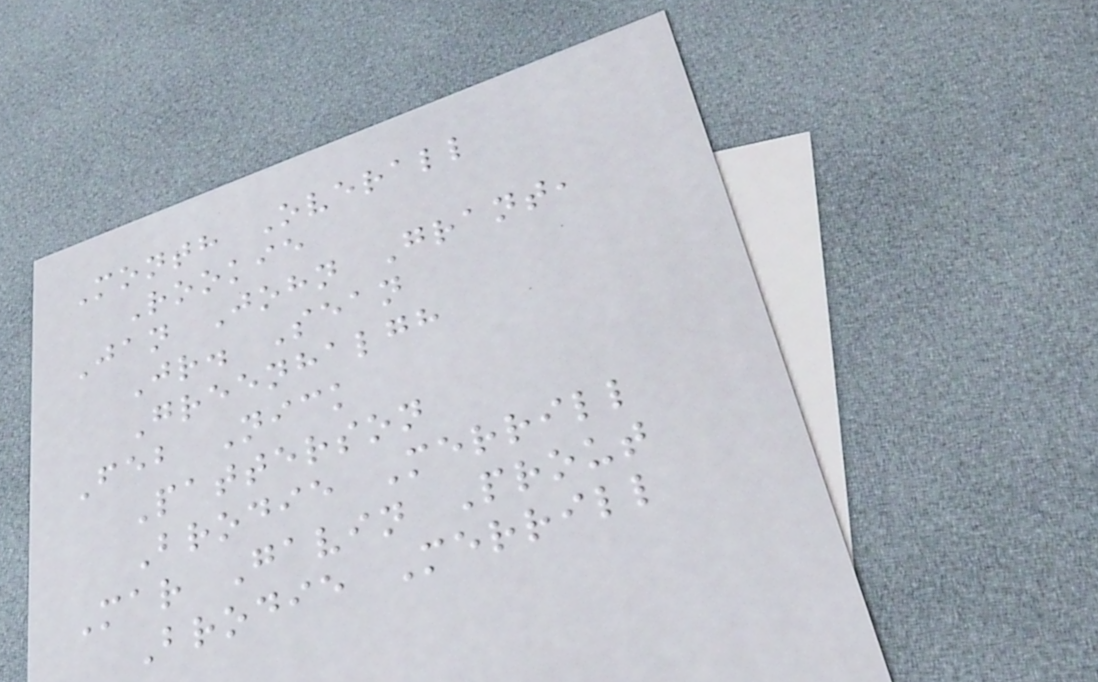Month Overall
Rookie
Jan John Grant,
Jr. Sean
Greenhalgh
Feb Nick
Patterson
Brodie Merrill
Mar Gavin Prout
Brodie Merrill
